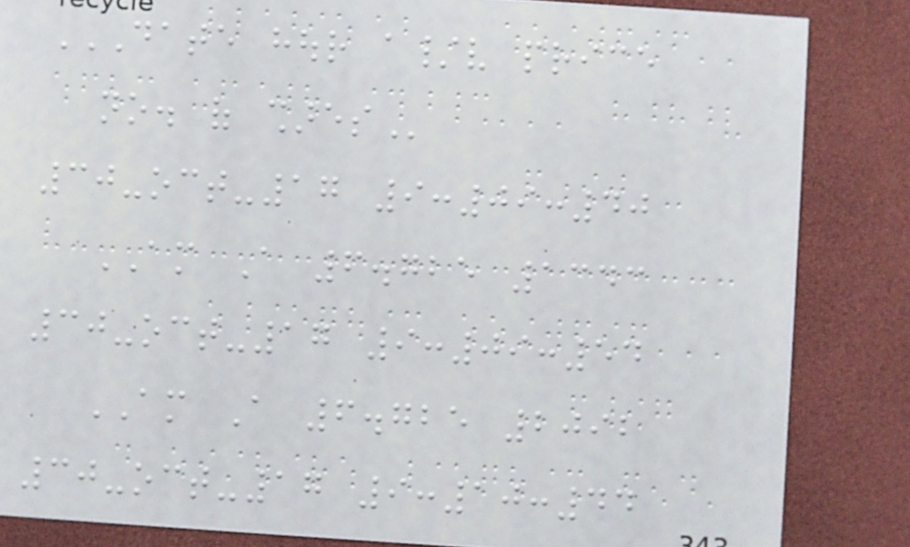DATE HOUR A/V PRICE
NO. OF SHARES
30-oct-17 9:09:40
AM A 6.725 1343
30-oct-17 9:09:54
AM A 6.725 2092
30-oct-17 9:10:44
